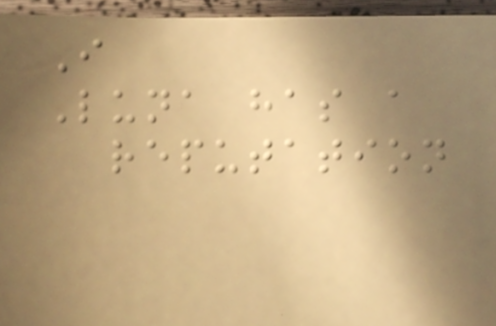I
Luna has a
reputation
